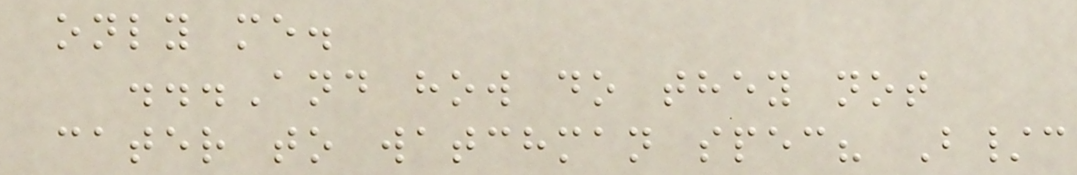only me.
...And how do they not
cater to watchman spec? B/c
